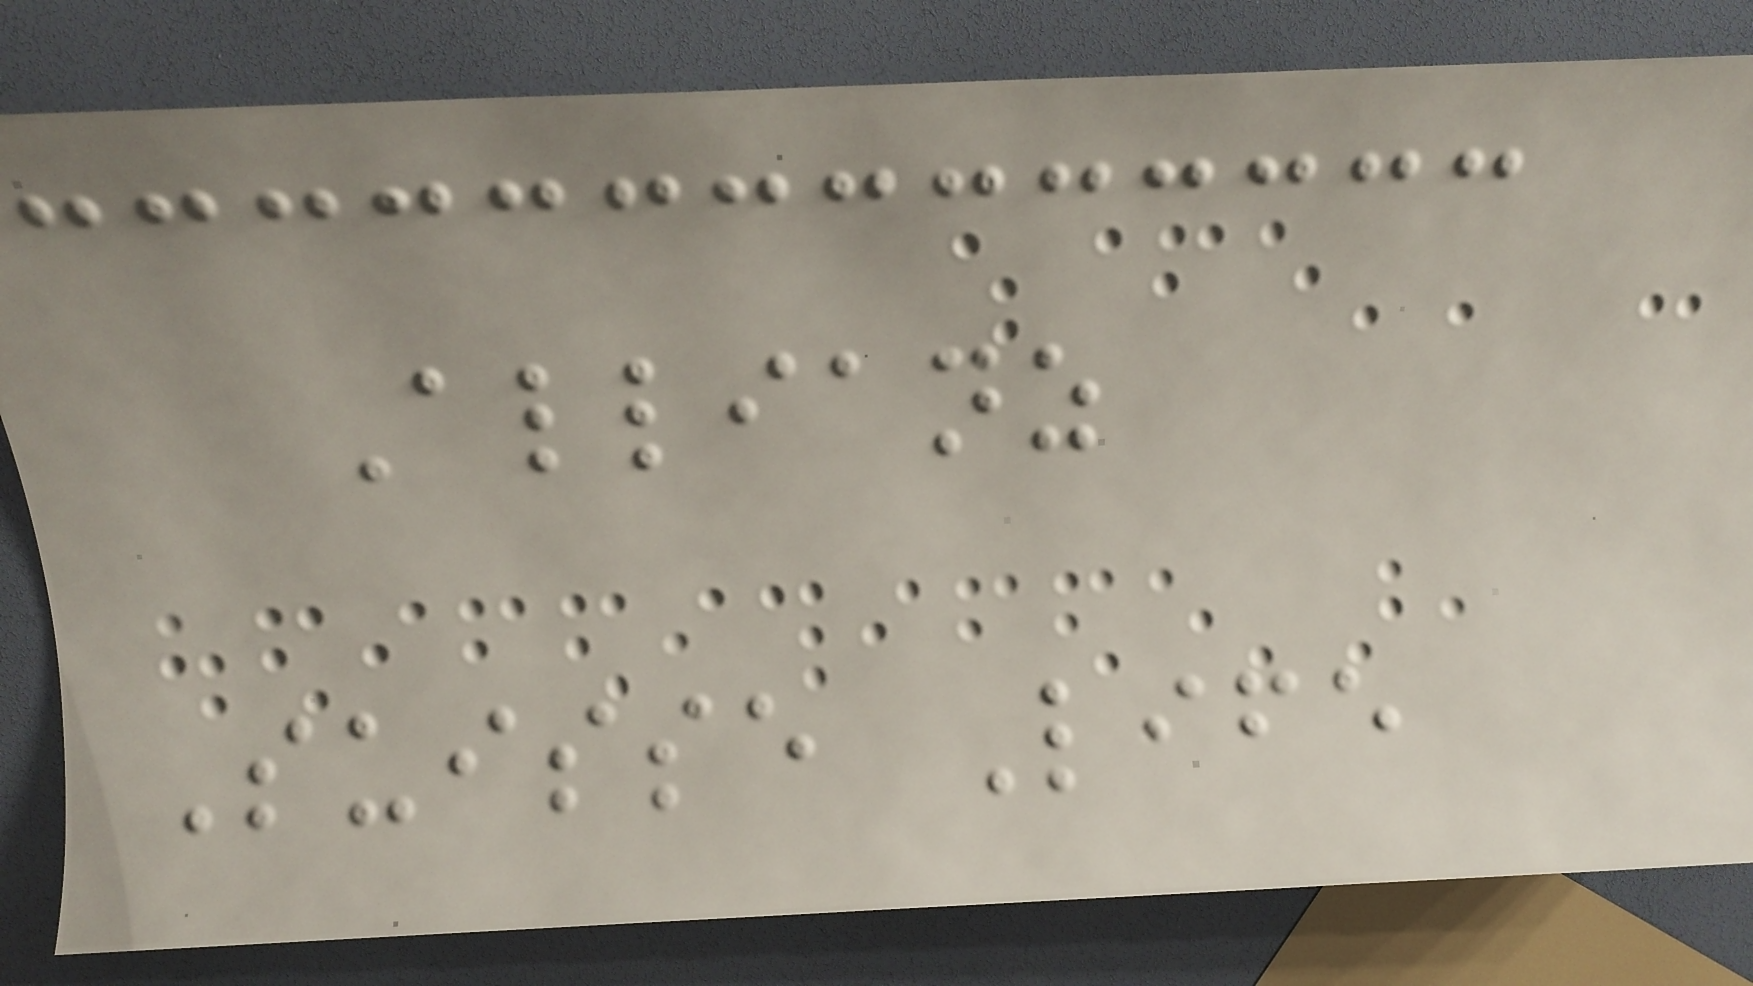Allianz
Suisse Life
